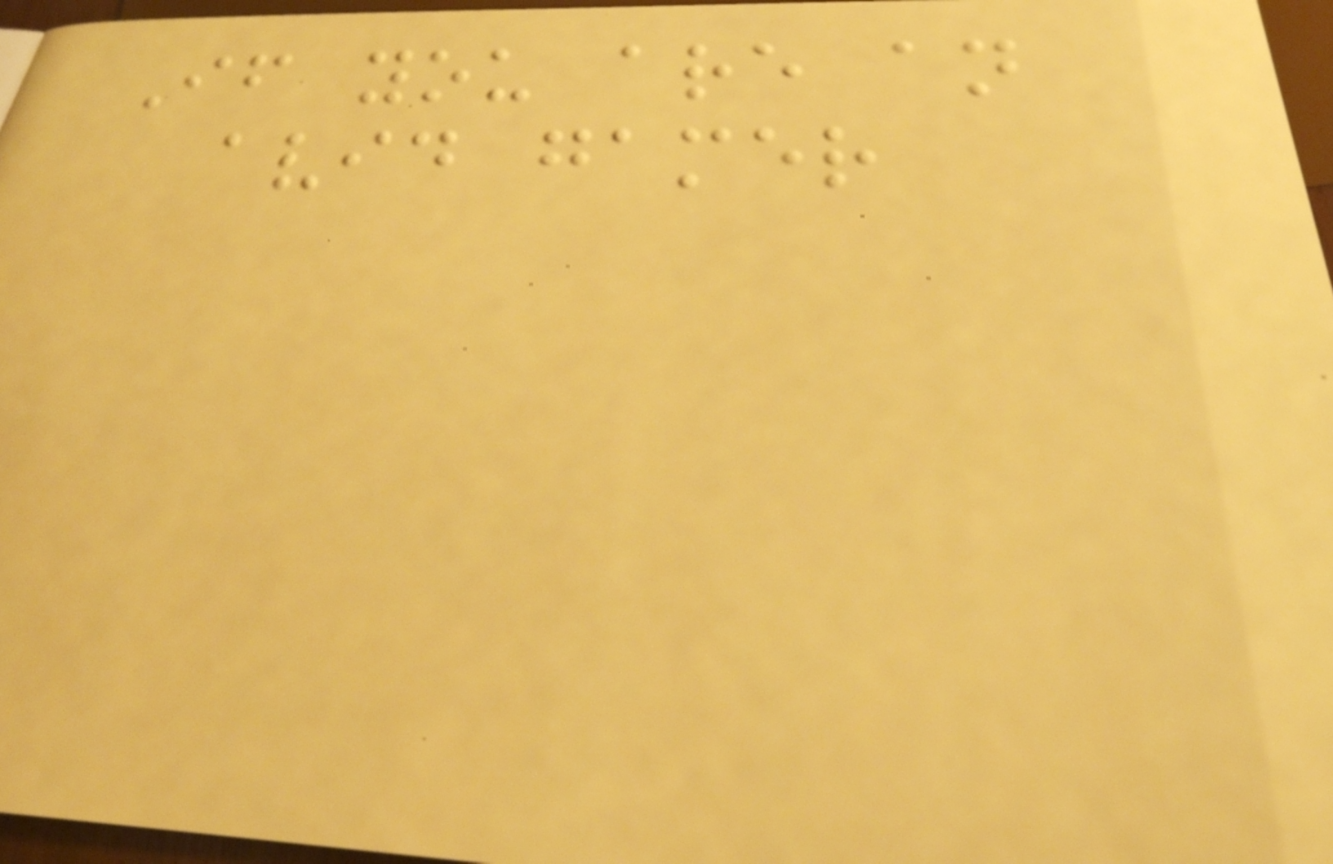If you are an
avid gamer
